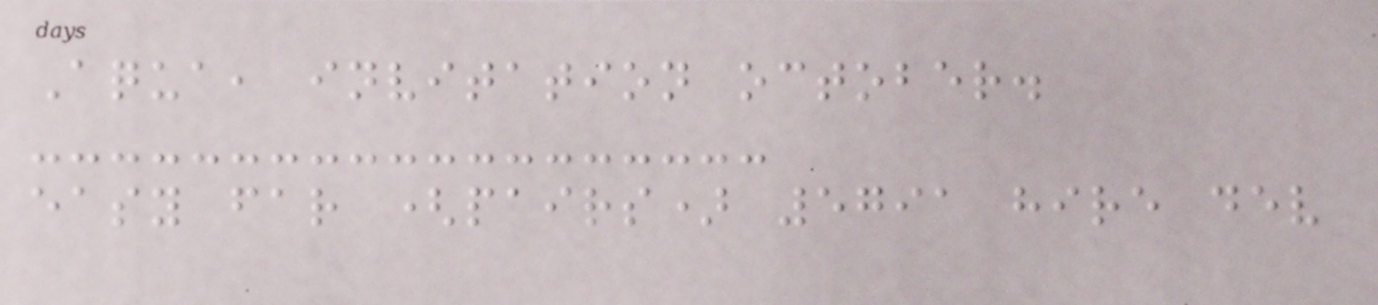Aqua, invitation october.
easy far (pairs) 5791 hire dev
